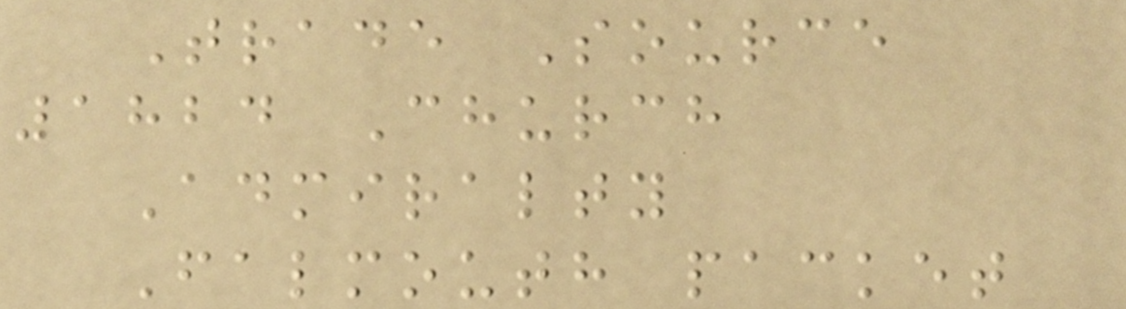Trade Source
1824 Church
Admiralty
Falmouth packet
